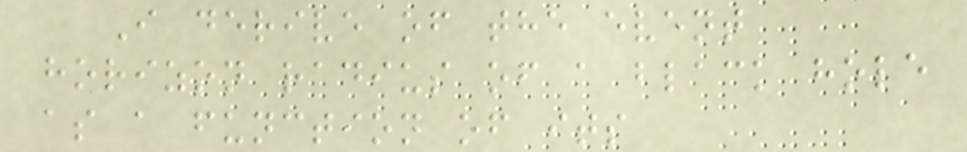I derive of the event
horizon radius of a black hole
as a function of its
